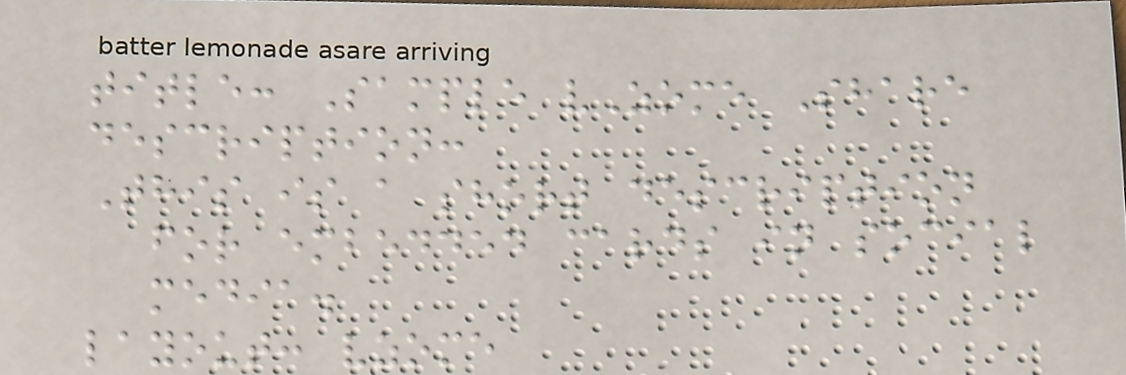title: Sample vZome Share
description:
This is a short description
for embedded cards in social
media.
layout: vzome
